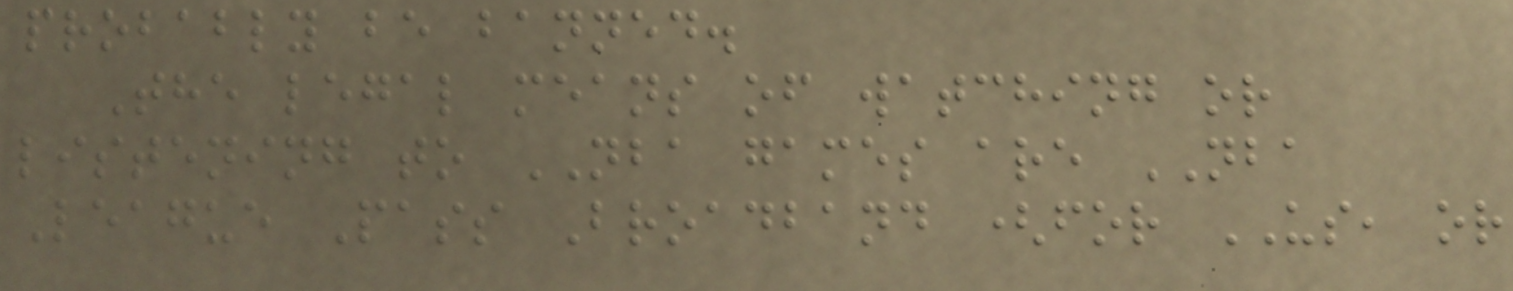probably be banned.
The legal means of watching or
listening to NBA games are NBA
League Pass Broadband (for US, or
